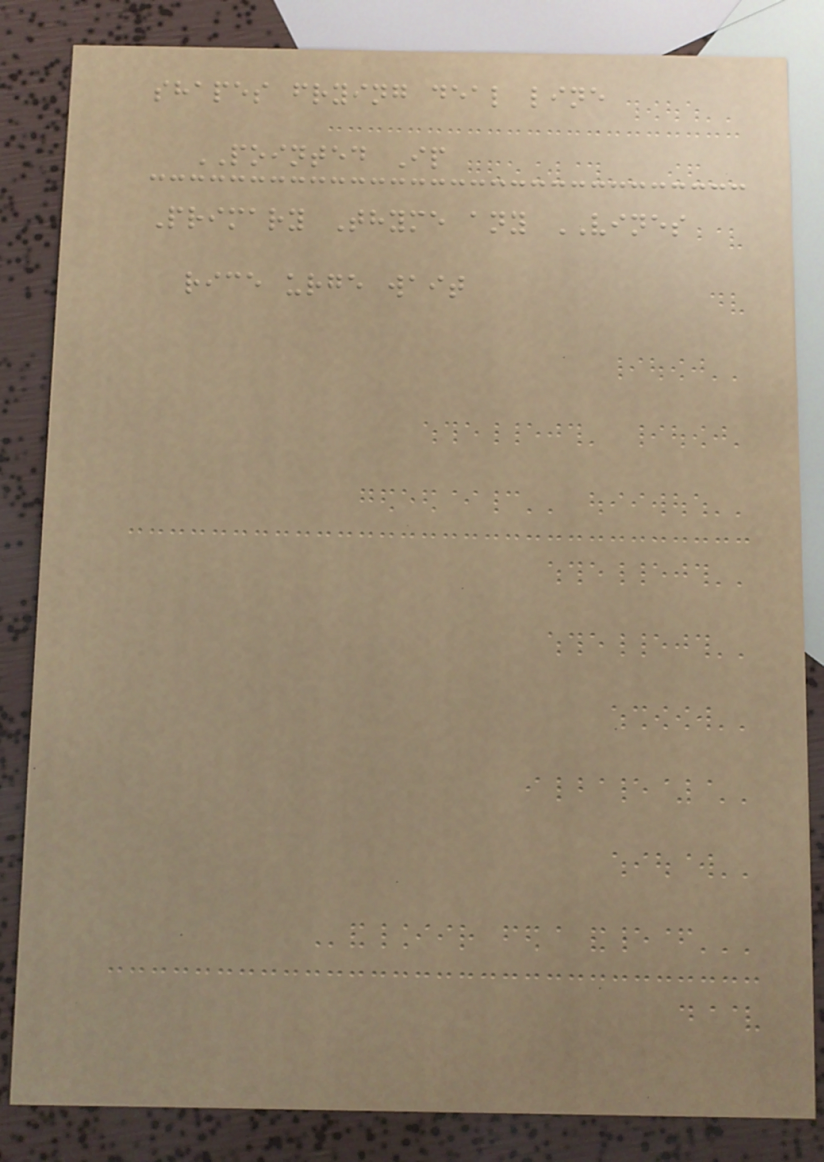shapes frying deal line
POINTED Ip
Primary Thyme any VINES
rice urge wait
